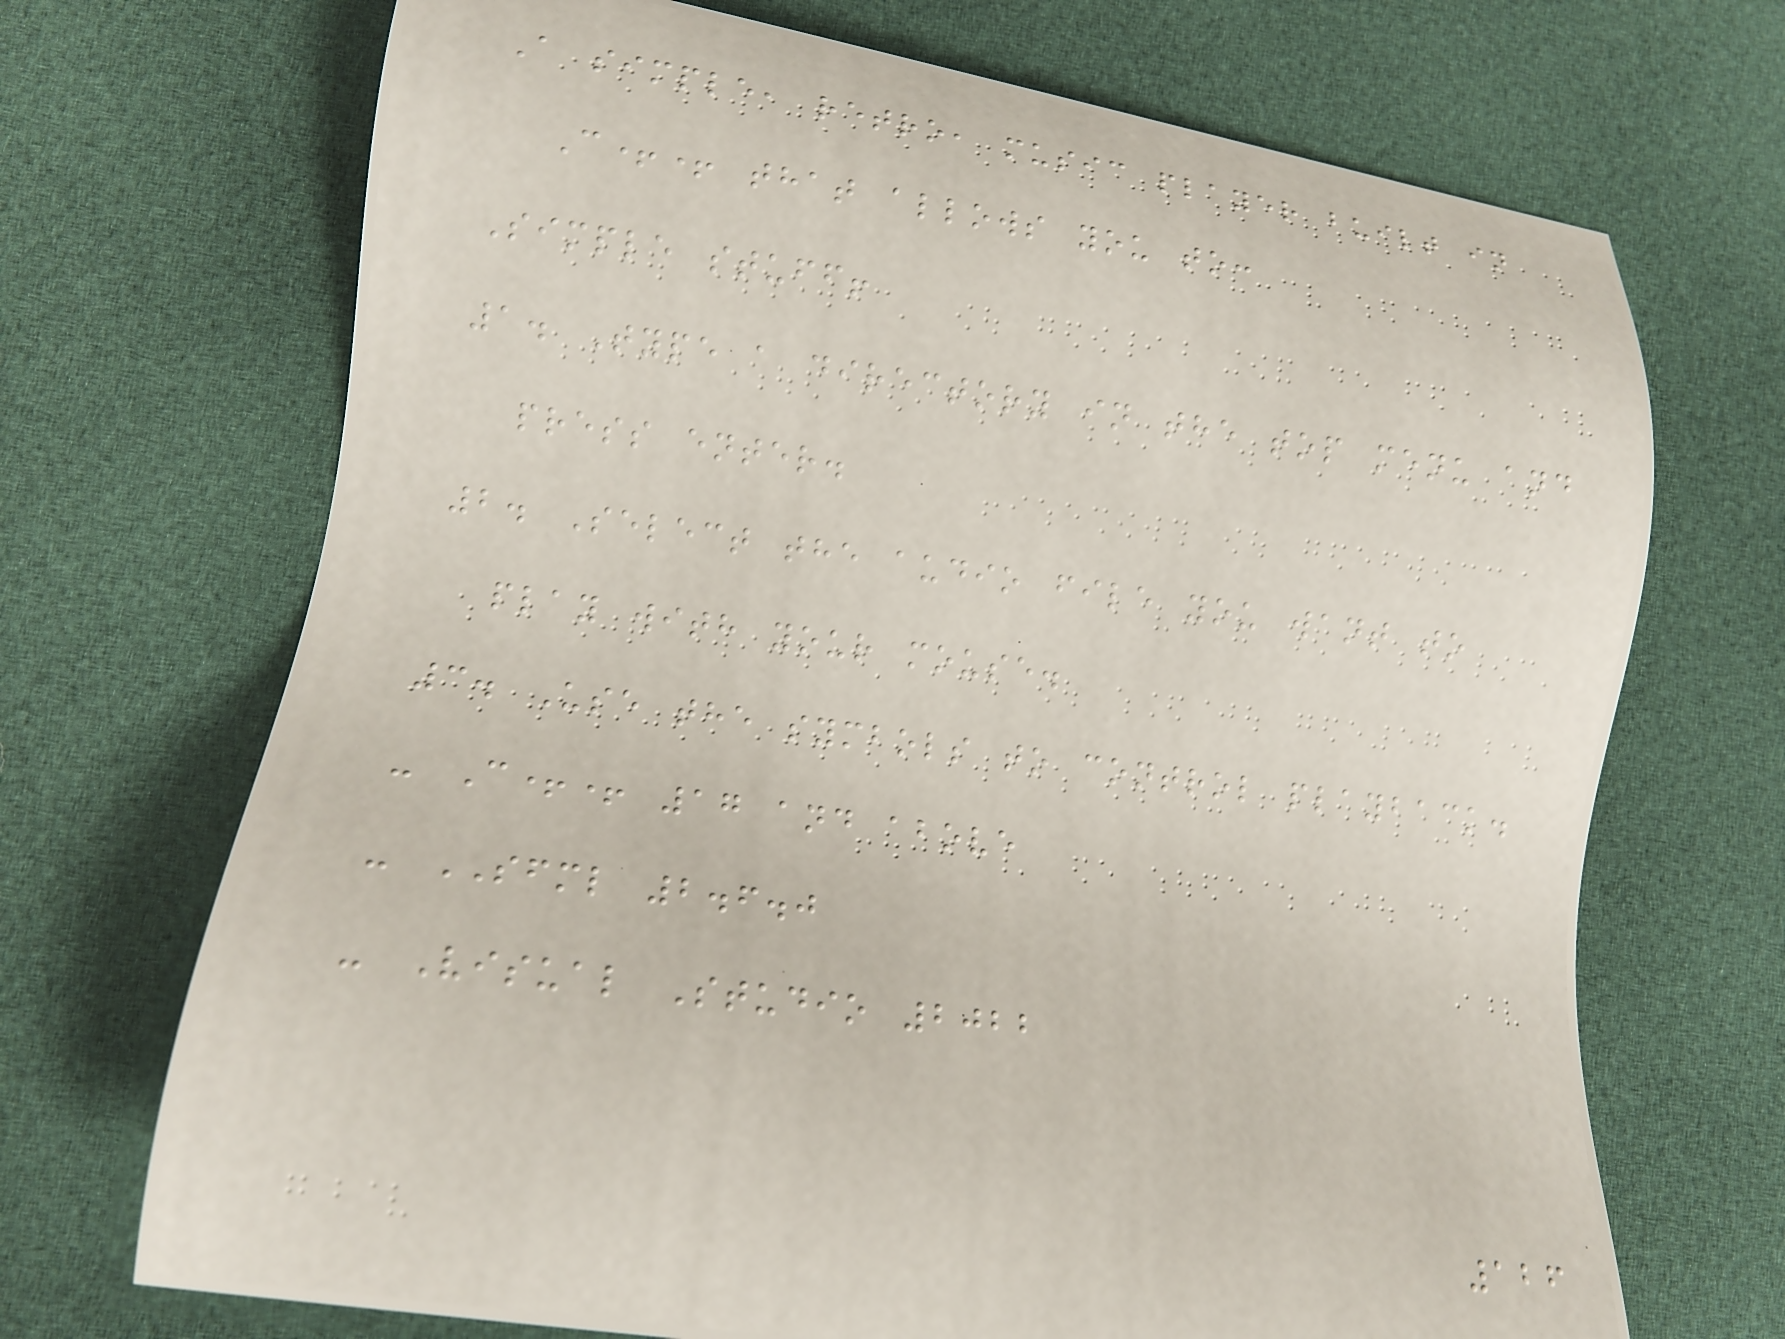A simple, retro, music player built in
C++ that allows you to:
Simple stuff!
1. Type a directory in the top menu and
press enter.
2. Select the audio file you want to
play with your mouse.
3. Use the symbols to control playback.
- C++ 17 and above
- SFML 2.6.0
- Visual Studio 2022
126
